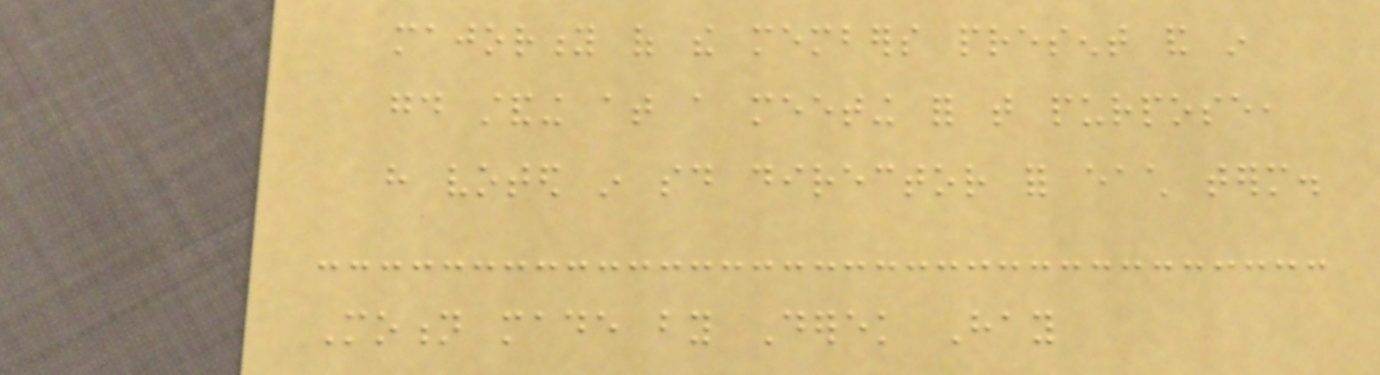majority of the members present and in
good standing at a meeting for that purpose,
have voted in said director for each term.
Motion made by Derek Hay
